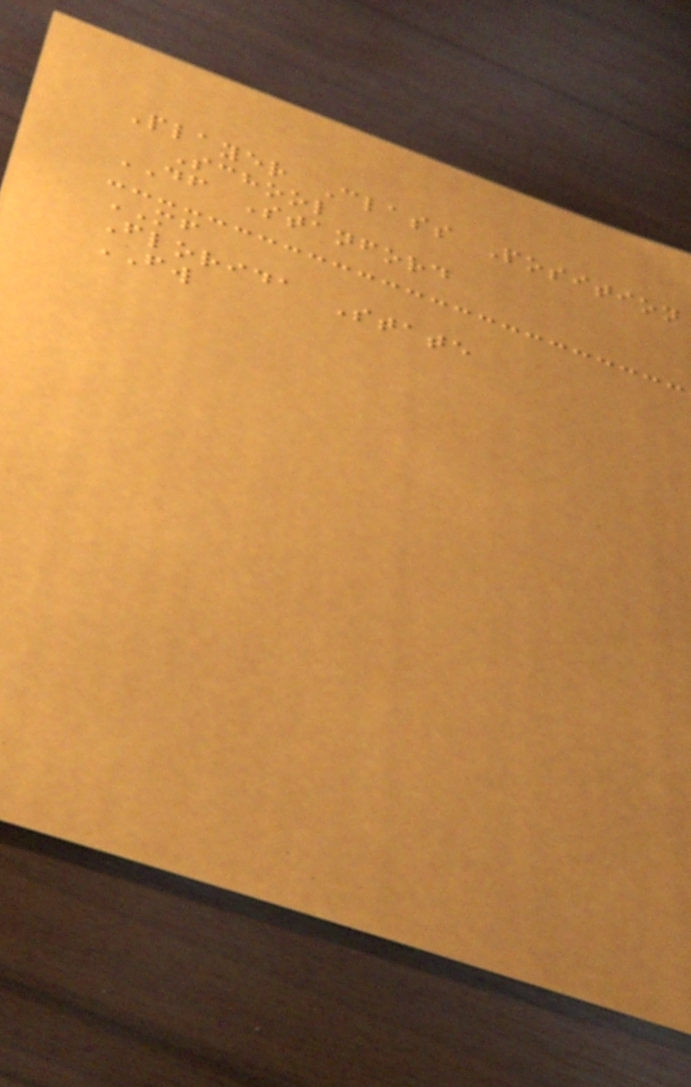Player Class Position
School
DF Stanford
MF
Florida State
FW
